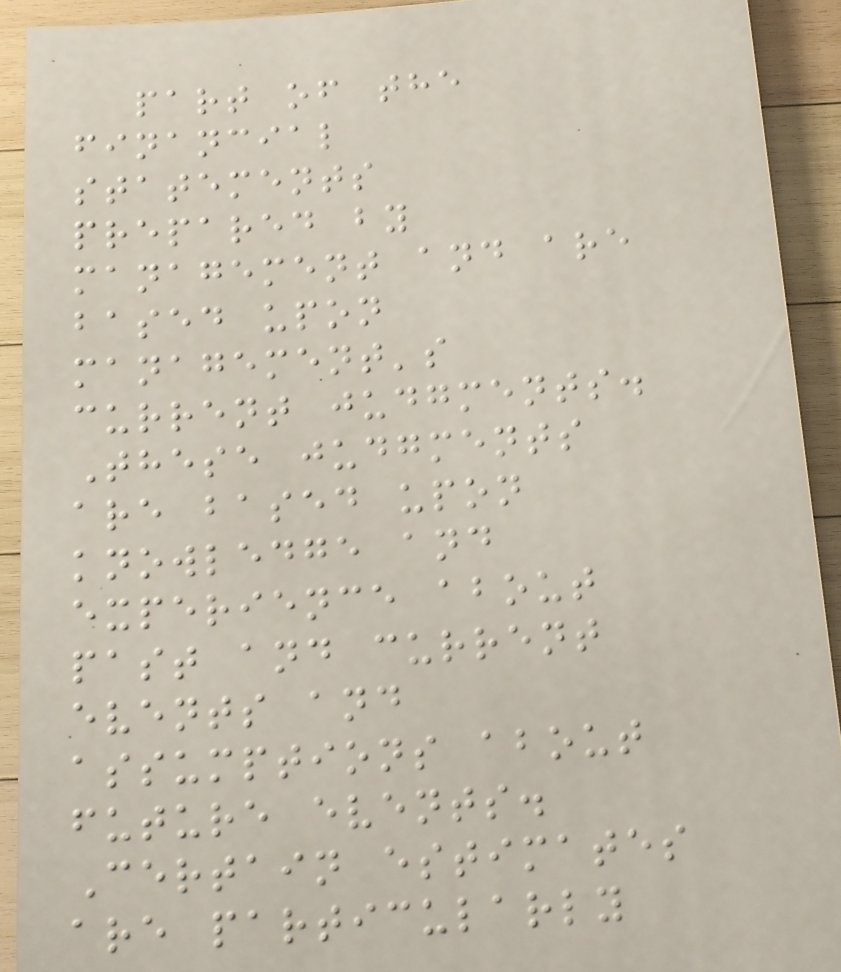part of the
financial
statements
prepared by
management and are
based upon
management's
current judgments.
These judgments
are based upon
knowledge and
experience about
past and current
events and
assumptions about
future events.
Certain estimates
are particularly
